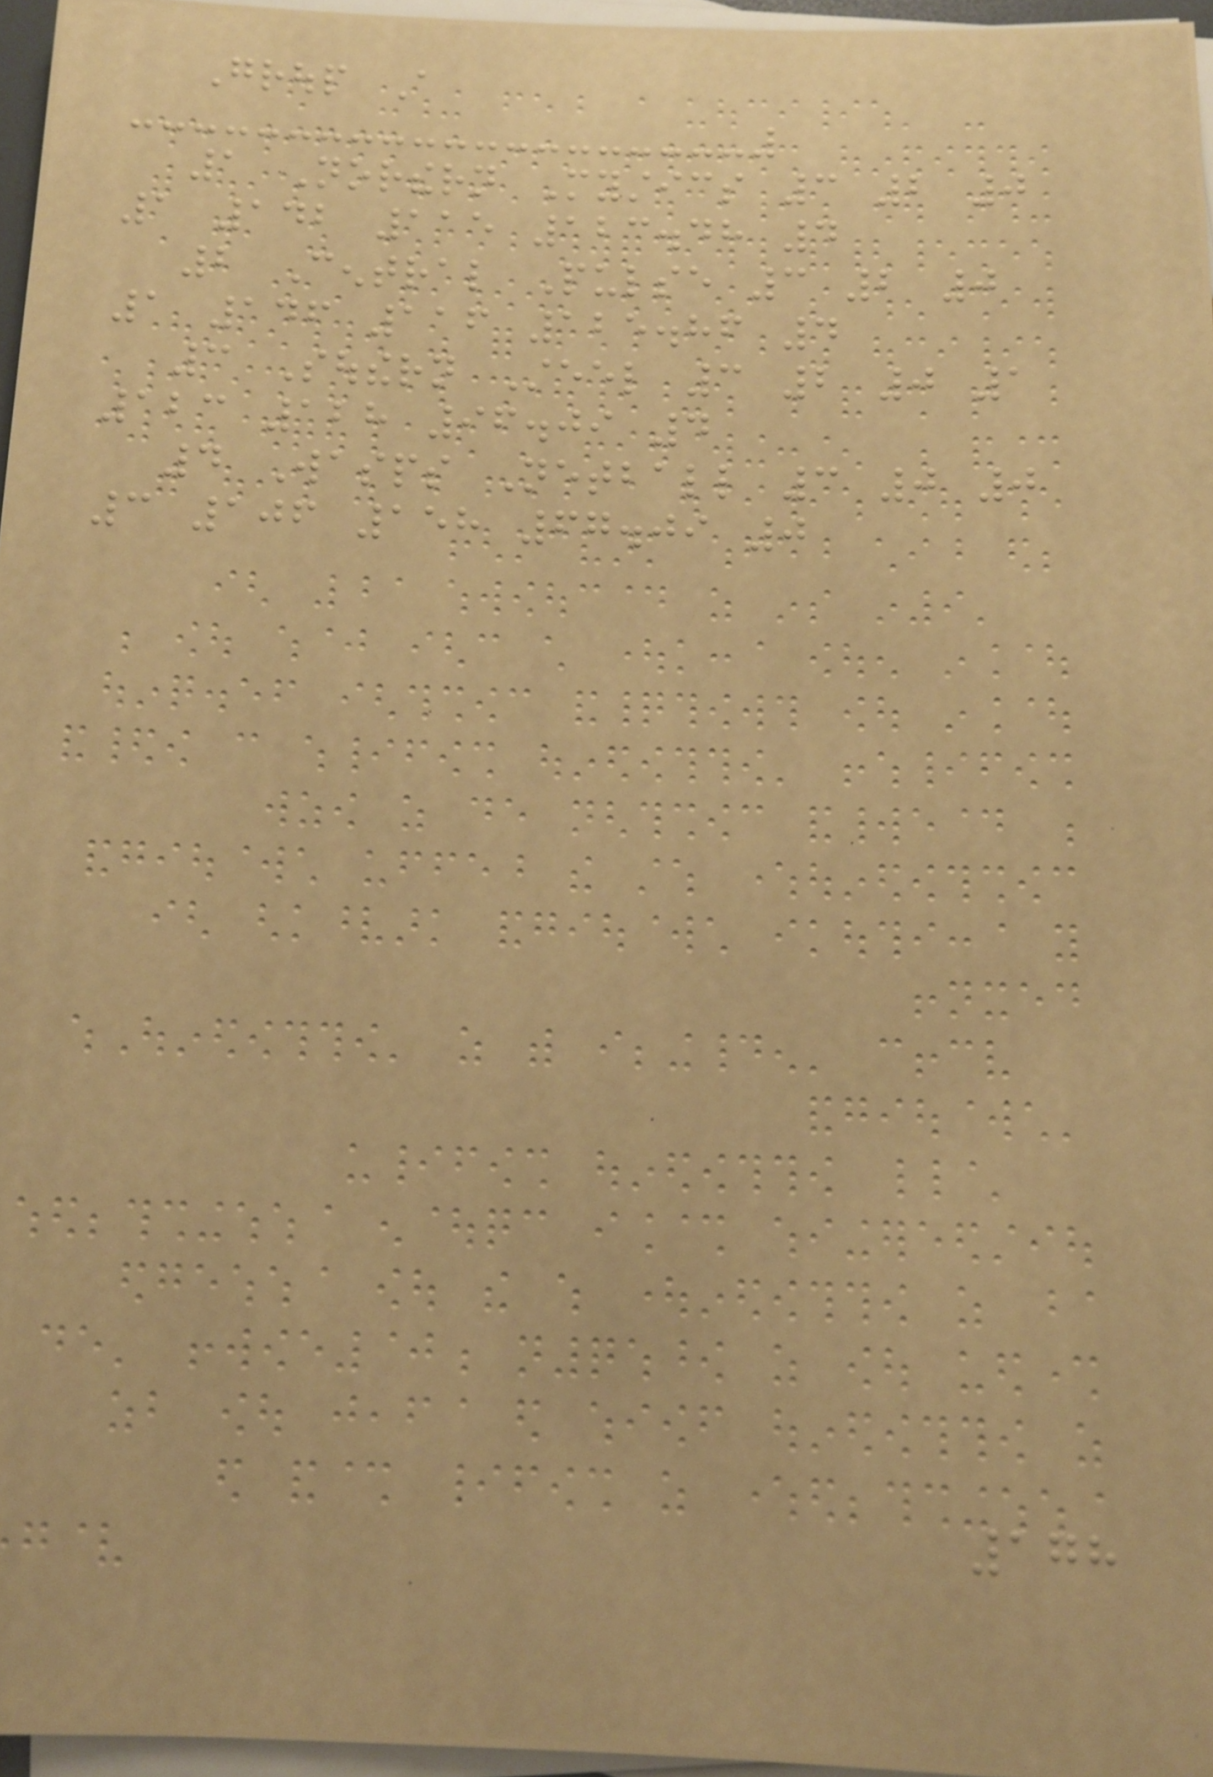Group A
1 Northern Mystics 3 2 0
1 142 115 123.48 4
2 Central Pulse 3 2 0
1 146 116 125.86 4
3 Southern Steel 3 2 0 1
123 128 96.09 4
4 Wasps Netball 3 0 0
3 106 158 67.09 0
178
